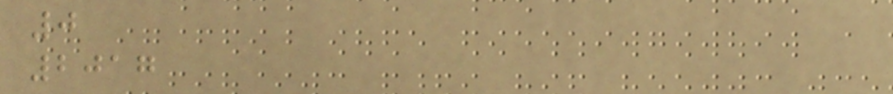0
2017
